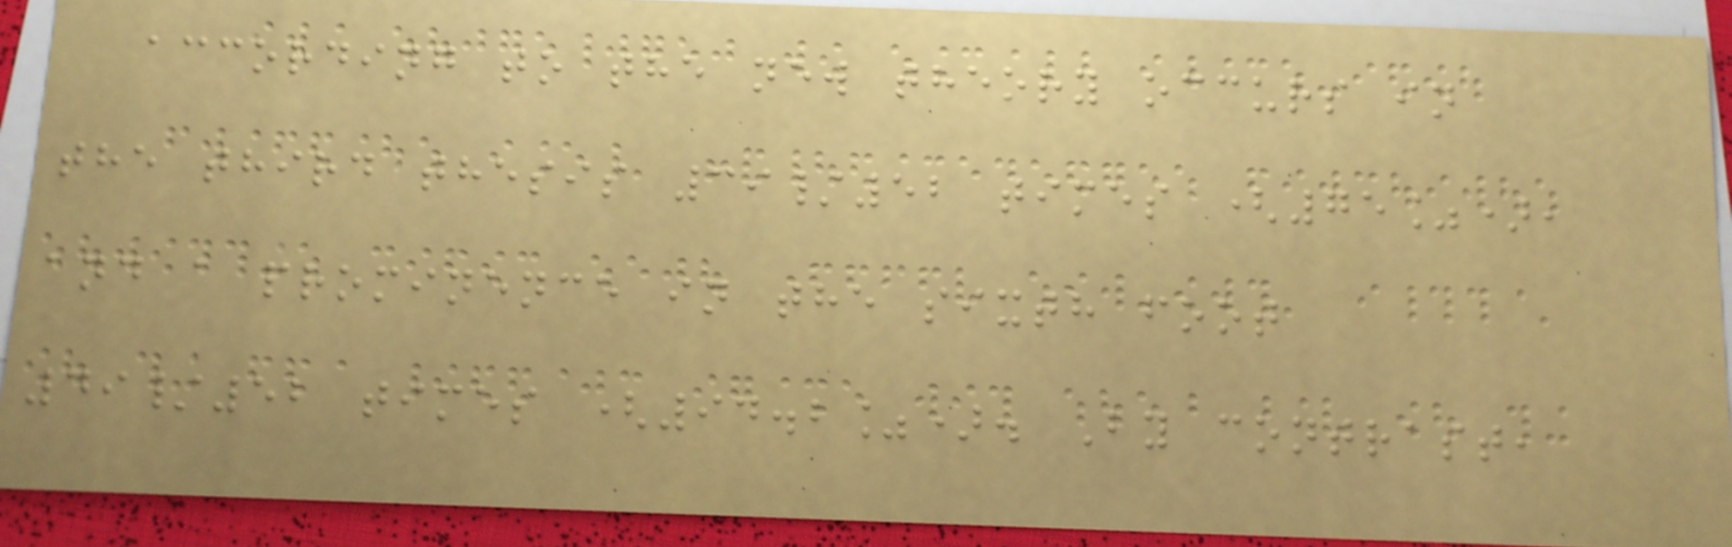according to the new theory occurs in
the third thesis 39/52 times (75%),
and a prominence in the sixth foot
49/52 times (94.2%). By contrast,
